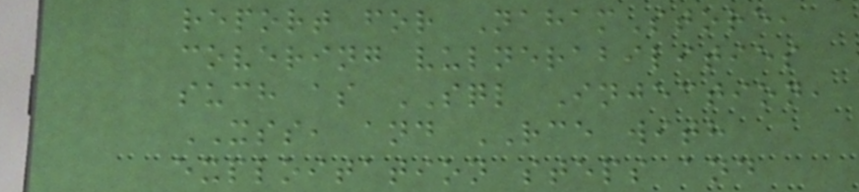report for NahamStore,
covering vulnerabilities
such as SQL Injection,
XSS, and RCE with
exploitation steps and
